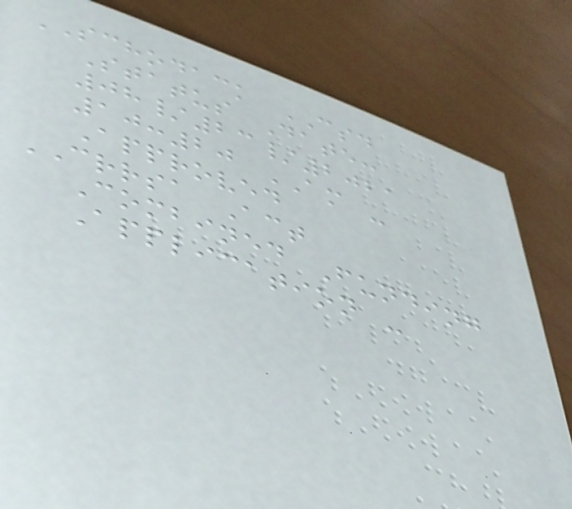SCHODACK CSD
Status Date:
08/23/2021
10:20 AM -
Approved
CRRSA Act
Combined Funding
Application -
